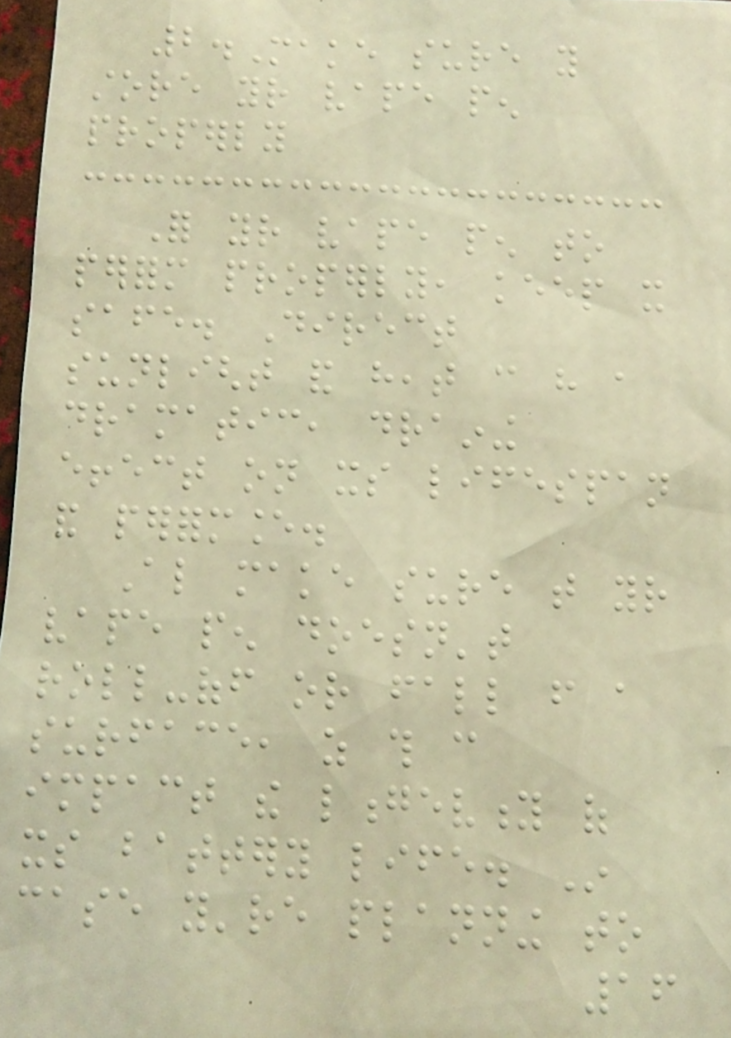2.Make sure you
store your vape pen
properly
For your vape pen to
perform properly, keep it
safe. Direct
sunlight and heat can have a
dramatic, draining
effect on its lifespan
and performance.
Also make sure that your
vape pen doesn't
roll-off or fall from a
surface, as this can
impact the longevity of
its battery life. In
case you're planning to
16
